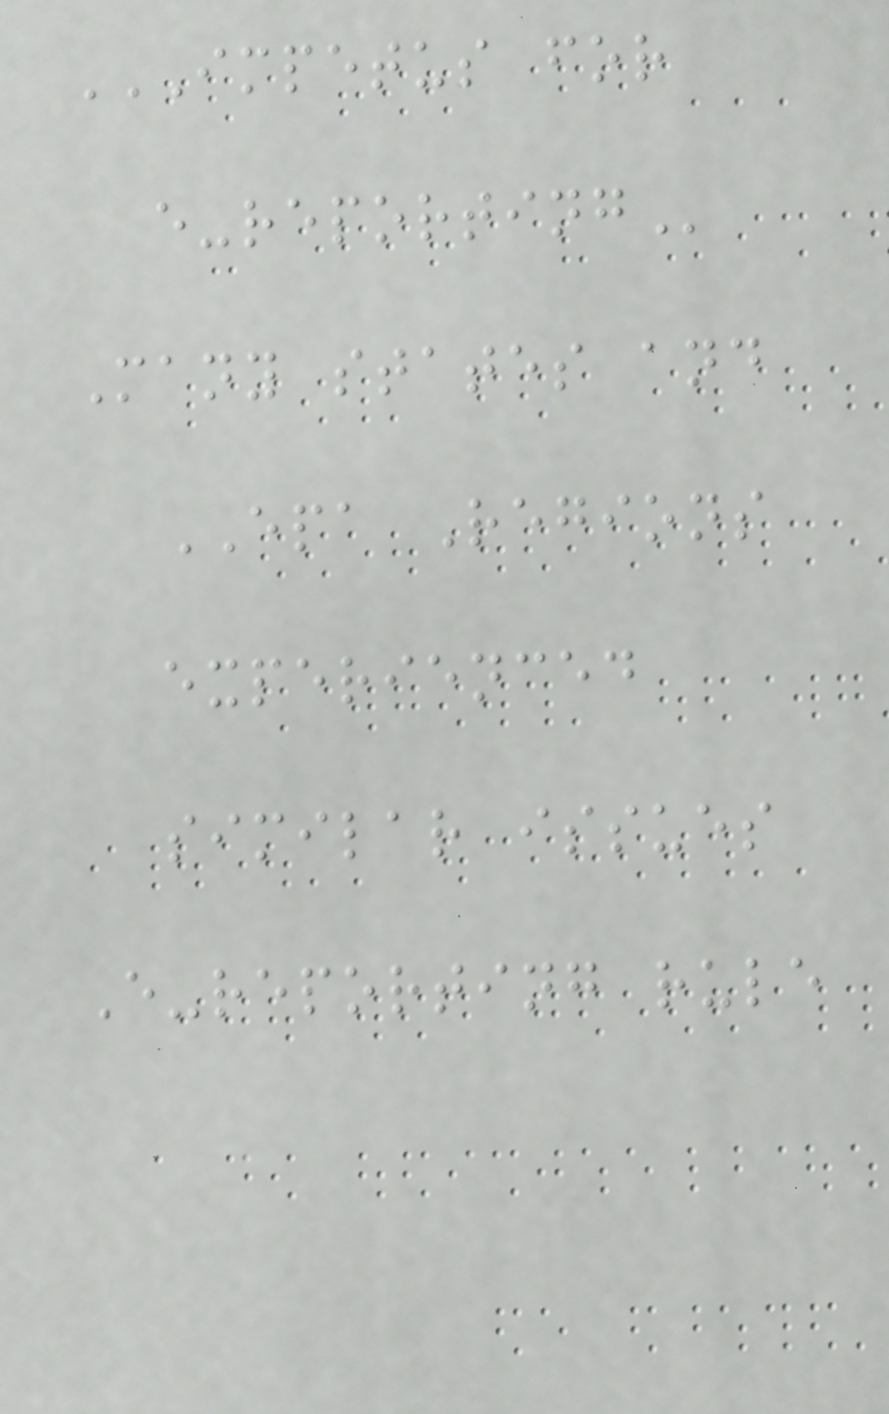IMPETUS FOR
E-REPORTING
Many states and
EPA Regions
experienced
similar issues
E-reporting rule
